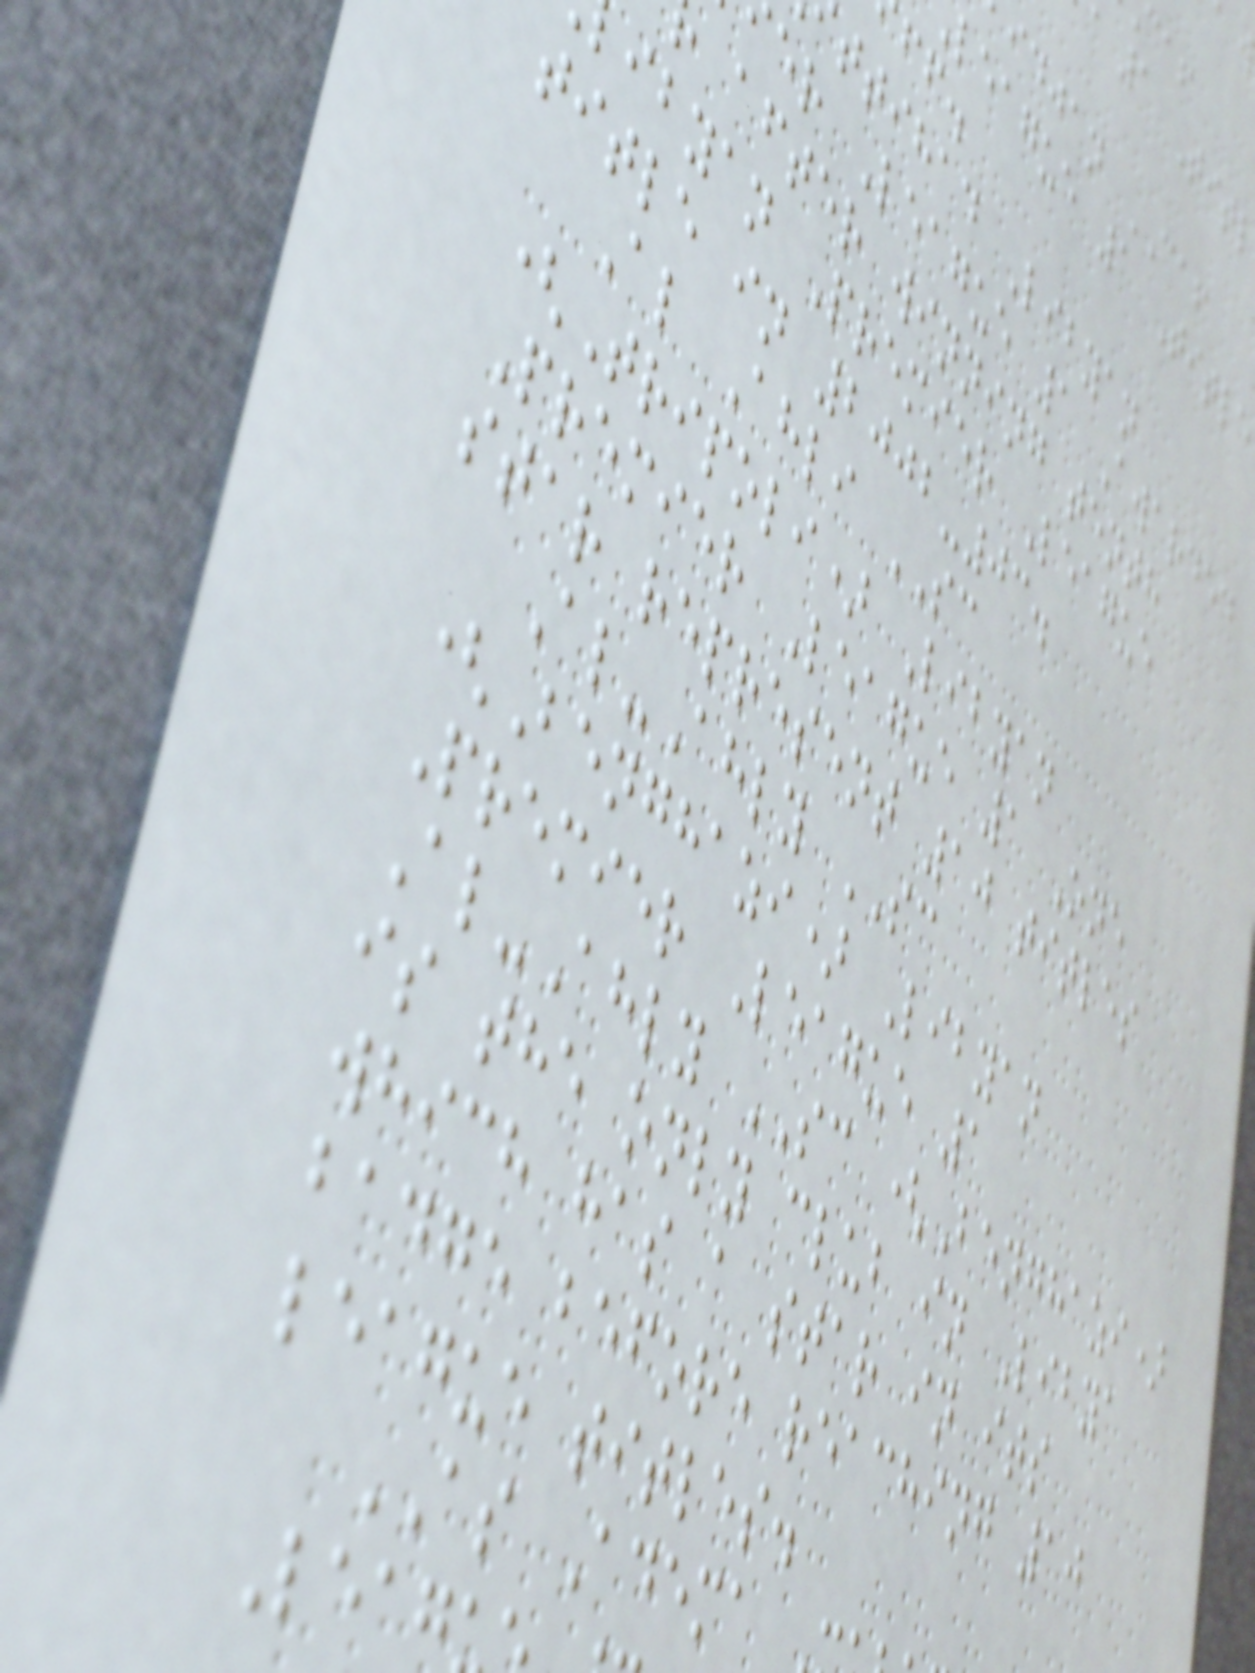1 Titl
idjan CAF
league 1 Title
ttihad Libyan
er League 1 Awarded
after winning tenth
ibyan Premier League
title in 2002-03.
Al Ahli SC
(Tripoli) Libyan
Premier League 1 One
star represent 10 titles
Al-Ahly SC
(Benghazi) Libyan
Premier League 1
Al-Ahly SC (Benghazi)
is the only club in Libya
which has a star in its
badge before reaching 10
league titles.
AS Adema
